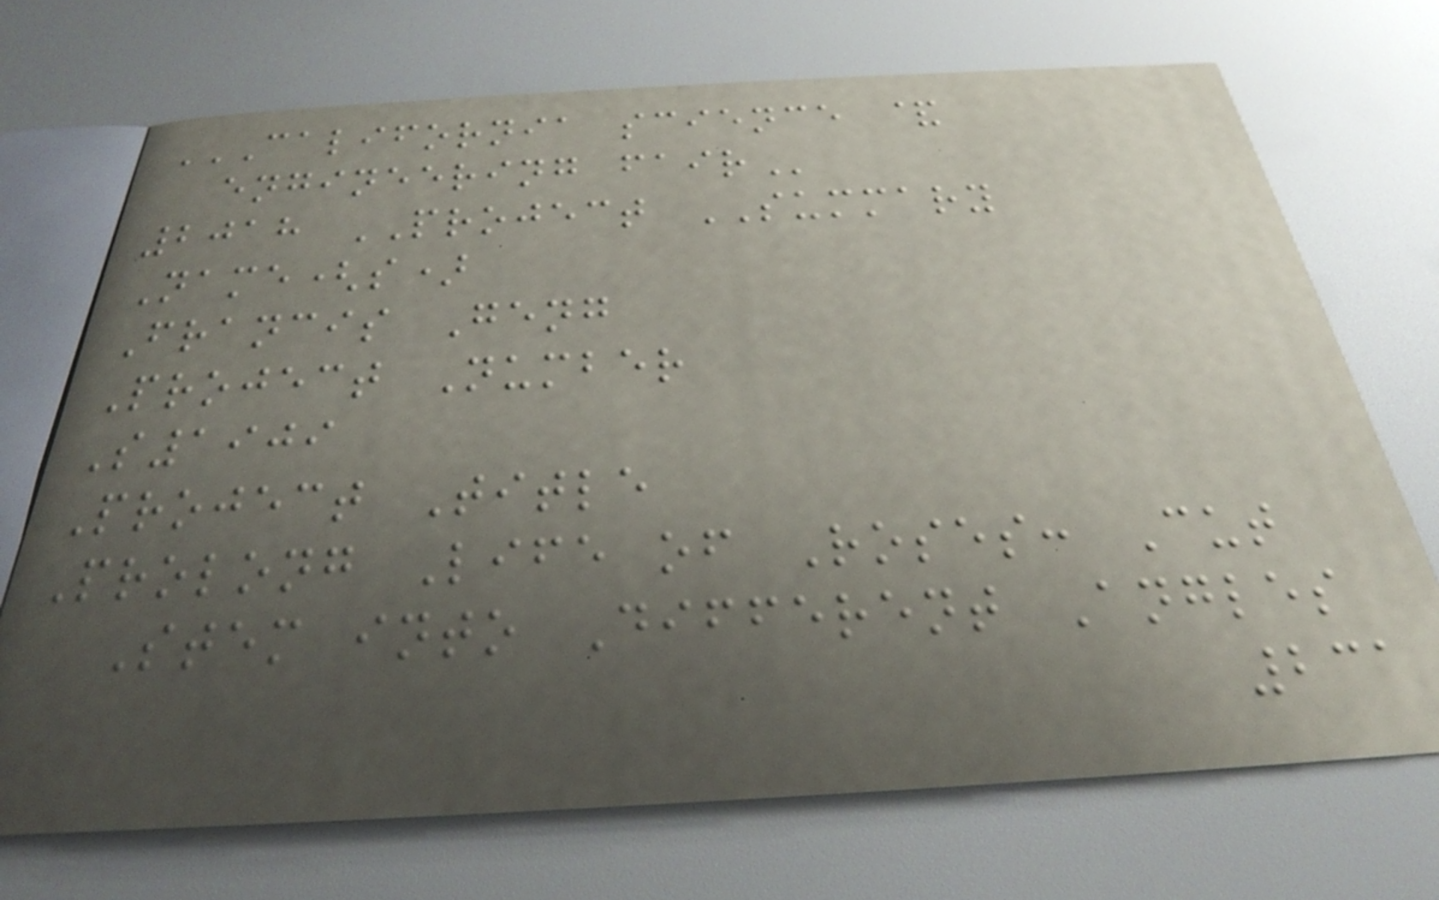CALIFORNIA SCIENCE &
ENGINEERING FAIR
2018 PROJECT SUMMARY
Name(s)
Francis Geng
Project Number
S1909
Project Title
Prolong Life of Roses: Cut
Stem into Different Angles
231
